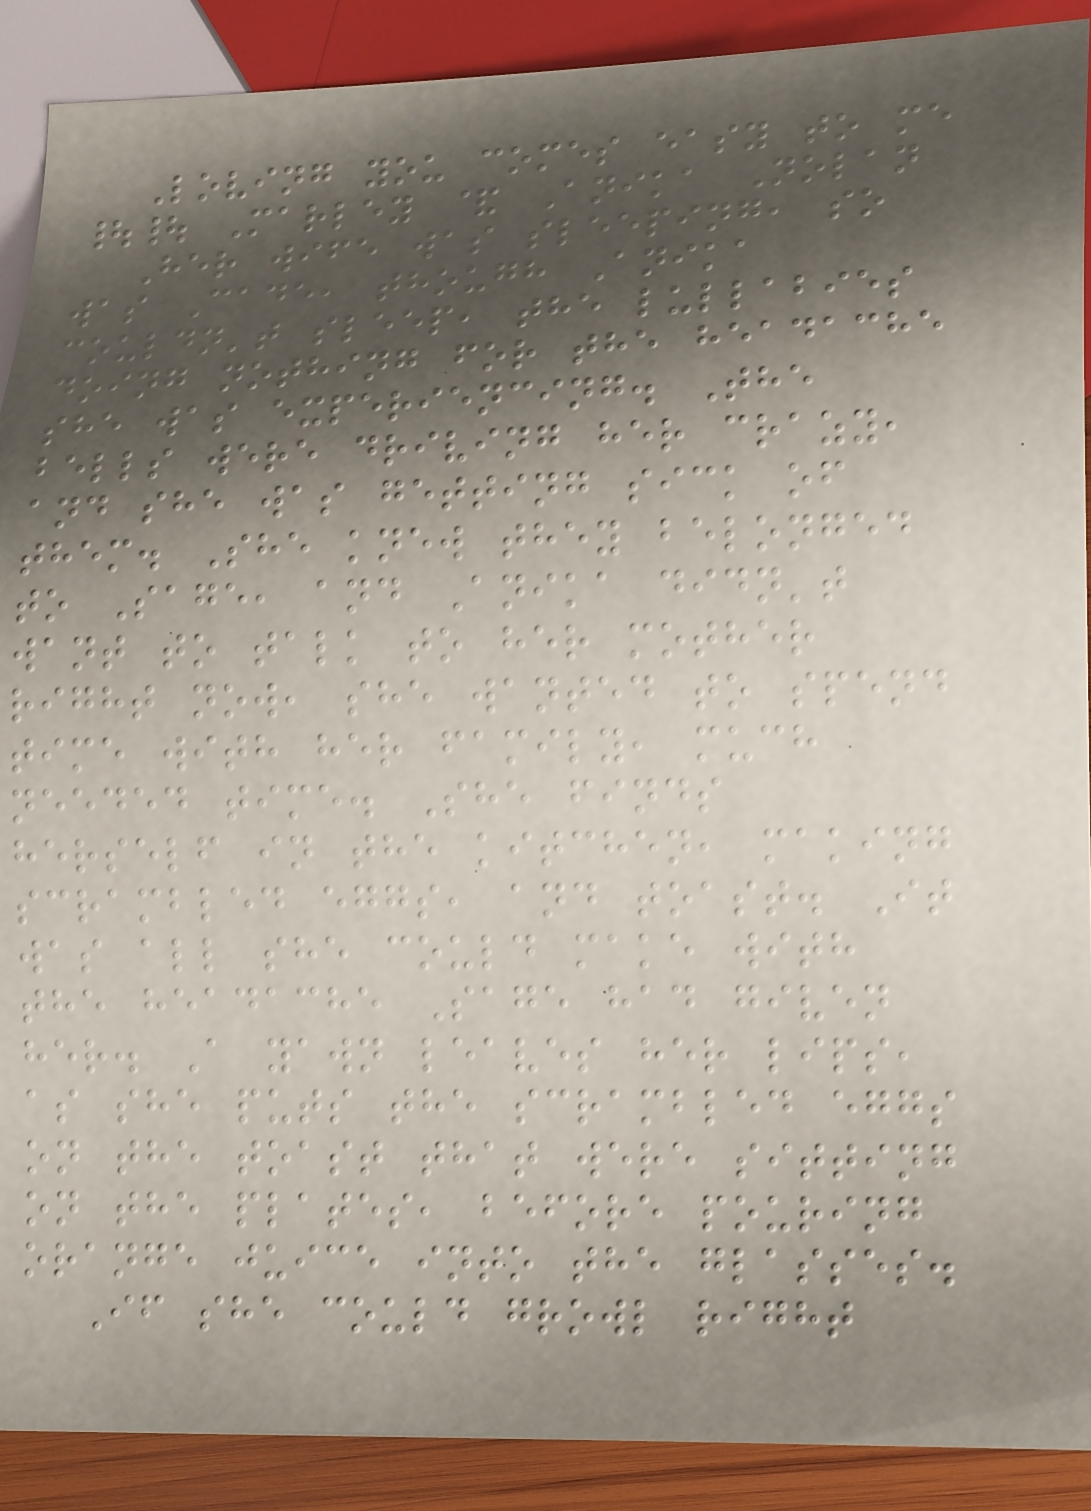Loving you comes easy to me
|| Marley & Anika Nolan
Her wife was sleeping, so
was Cade, though Anika
couldn't sleep, the lullabies
doing nothing for the headache
she was experiencing. The
bells were driving her crazy,
and she was getting sick of
them. She knew they belonged
to Sage, and Anika didn't
want to talk to her mother
right now, she wanted to spend
time with her family, much
needed time. She finds
herself in the kitchen, making
scrambled eggs, and toast. It
was all she could make with
the headache Sage had given
her. A yawn leaves her lips,
as she puts the scrambled eggs
on the toast that were sitting
on the plates, before pouring
orange juice into the glasses.
If she could growl right
